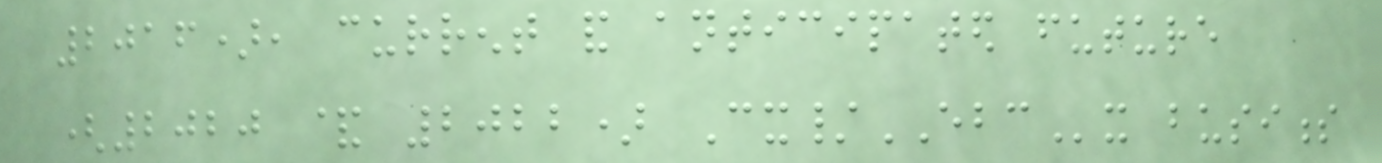2016), current and anticipated future
(2020 & 2022) Cx/EBCx business
